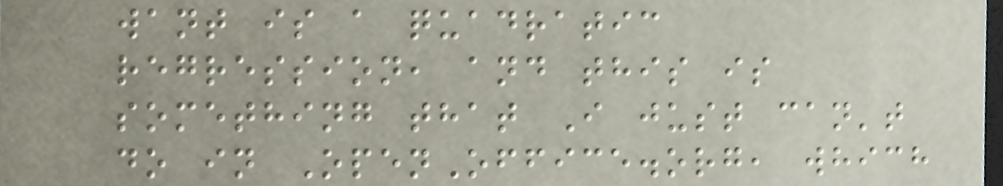want is a quadratic
regression, and this is
something that I just can't
do in OpenOffice.org, which
